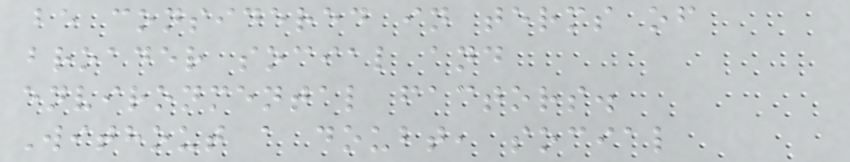be considered in terms of
broader social and
environmental factors.
Without a doubt, social
